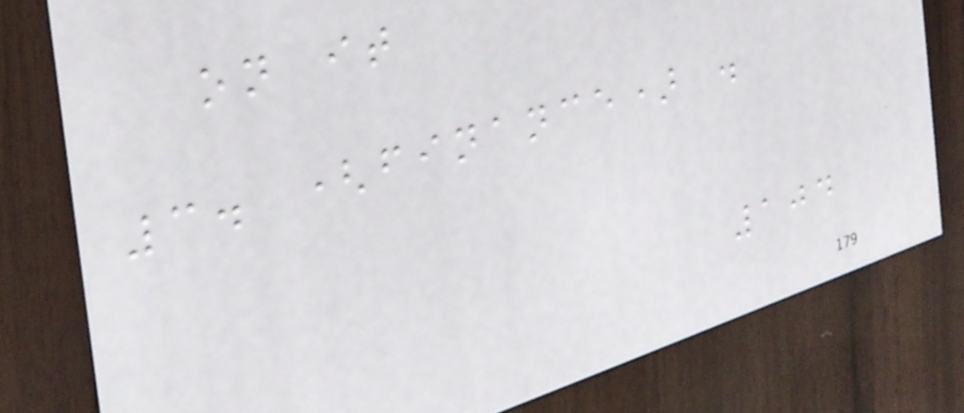on it
3. (finance) .
104
